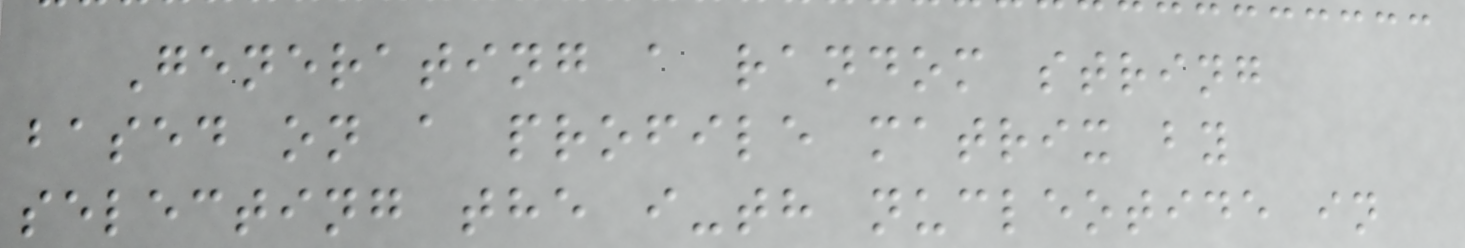Generating a random string
based on a profile matrix by
selecting the i-th nucleotide in
